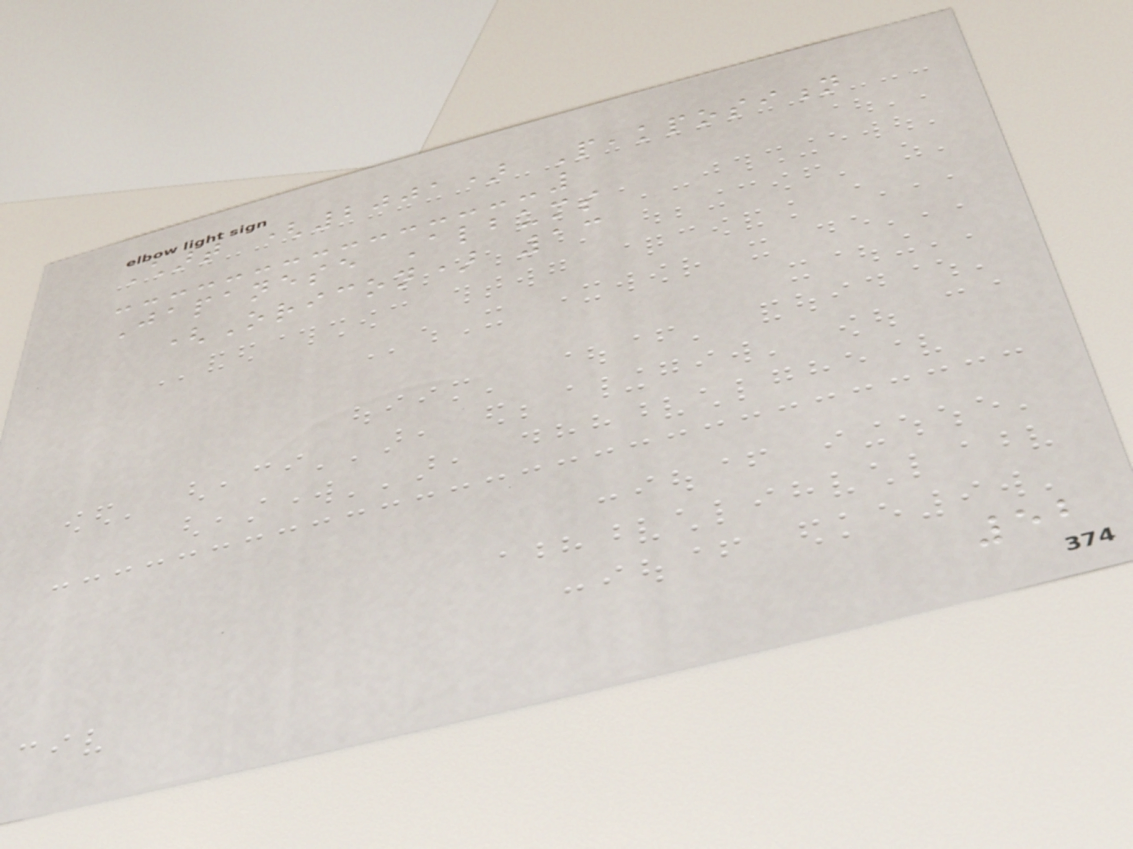Chart (2001) Peakposition
Japanese Albums
(Oricon) 13
52
